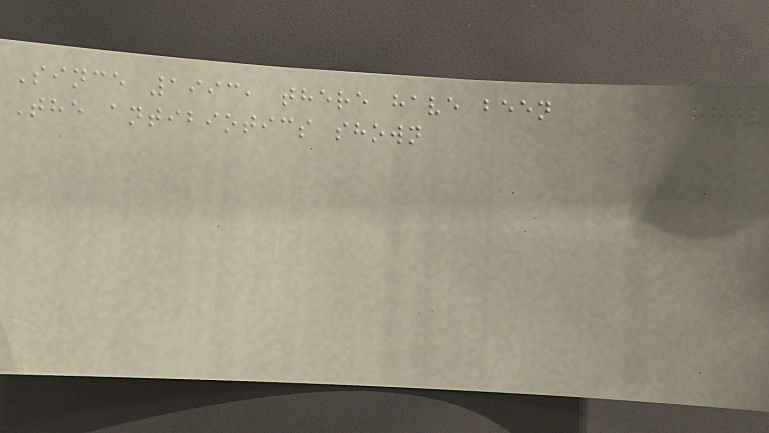Since 1993, there have been
The antibiotics shown
